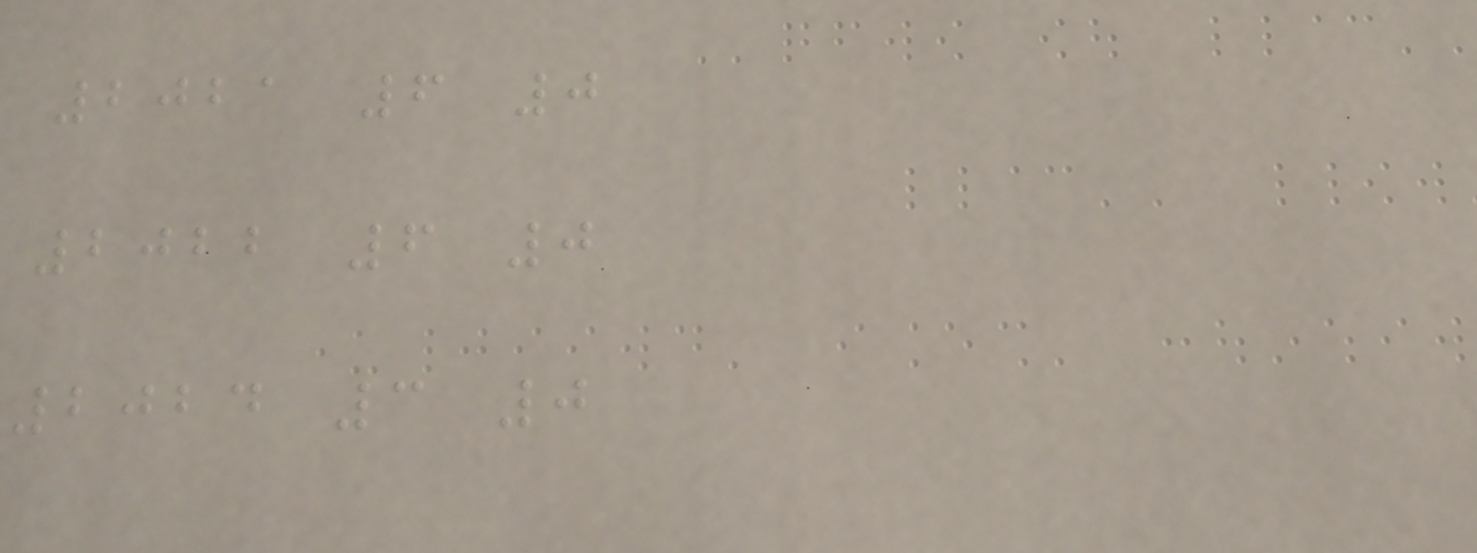2021 6 0
2022 6 0
2024 3 0
